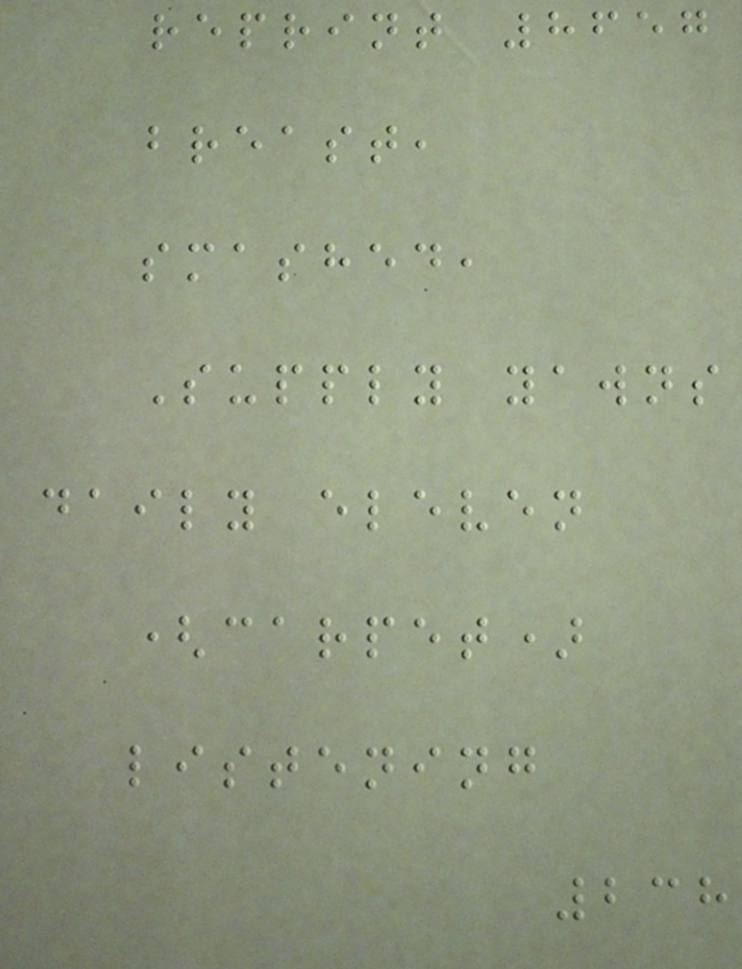reprint 8657
breast,
smashed,
Supply yawns
daily eleven
(carpet)
listening
238
